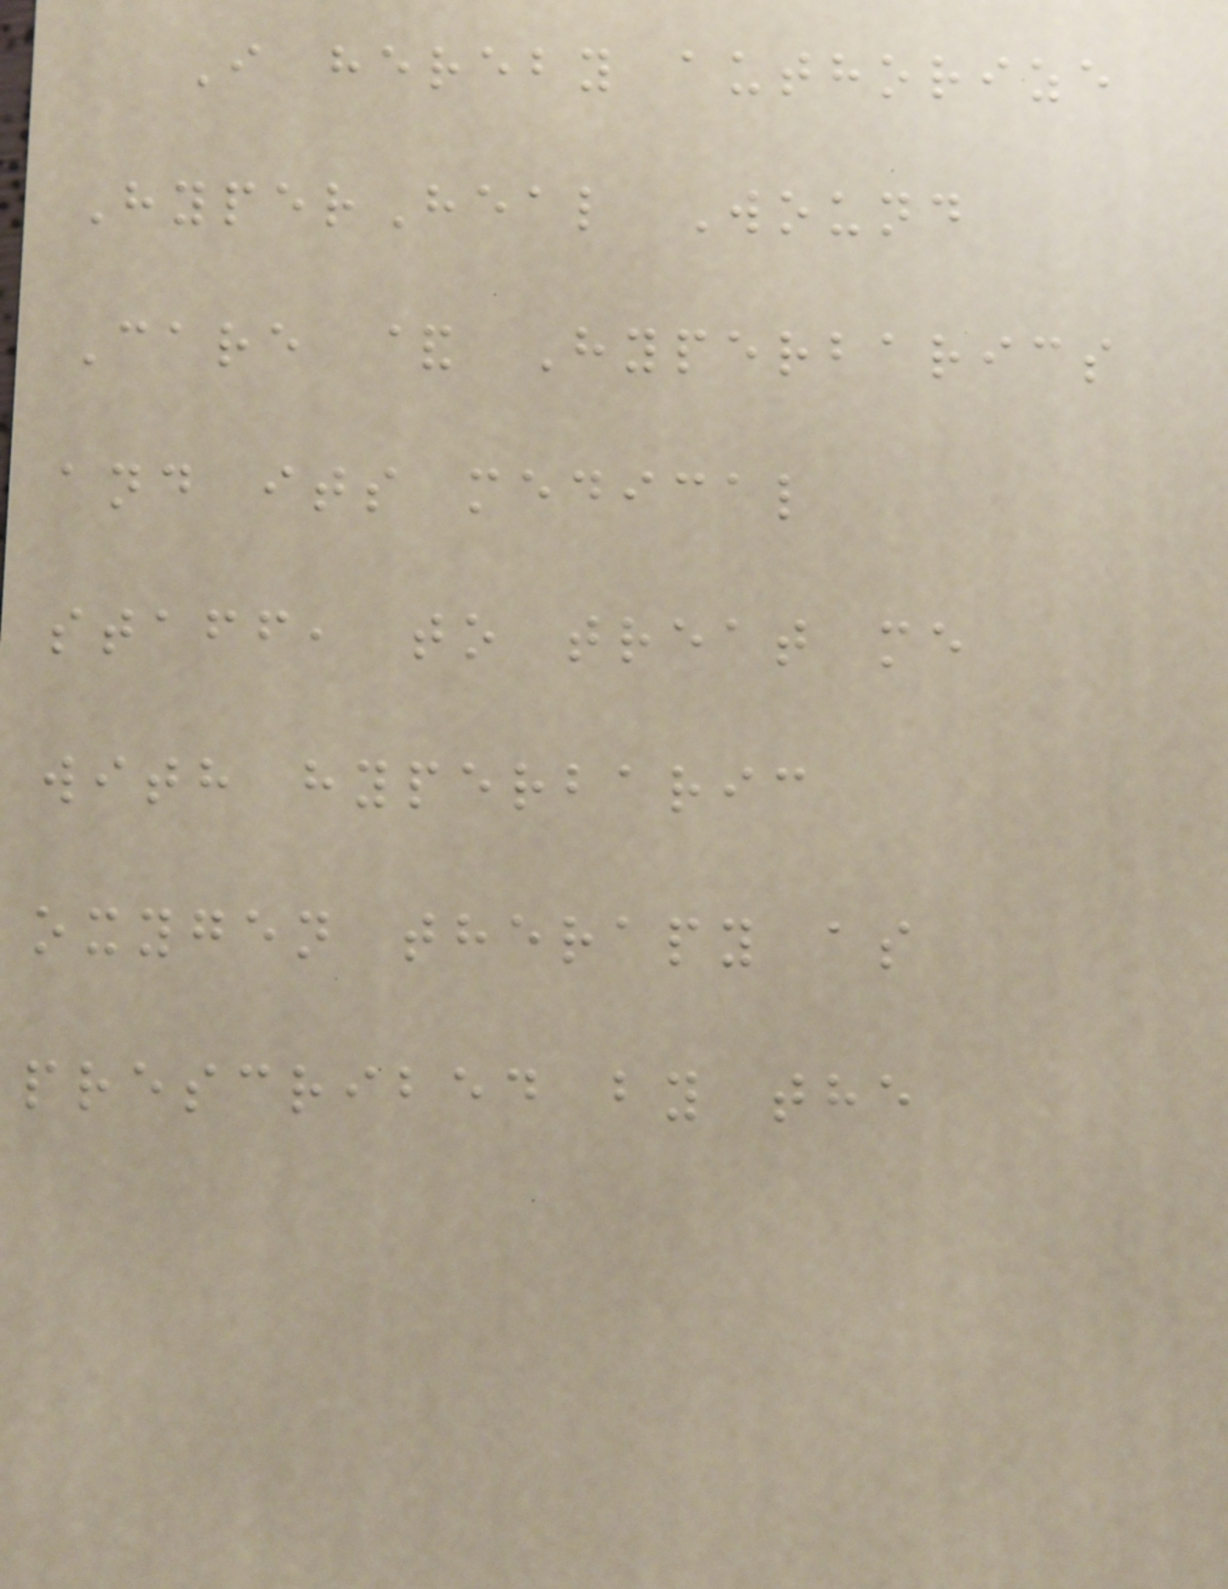I hereby authorize
HyperHeal Wound
Care & Hyperbarics
and its medical
staff, to treat me
with hyperbaric
oxygen therapy as
prescribed by the
